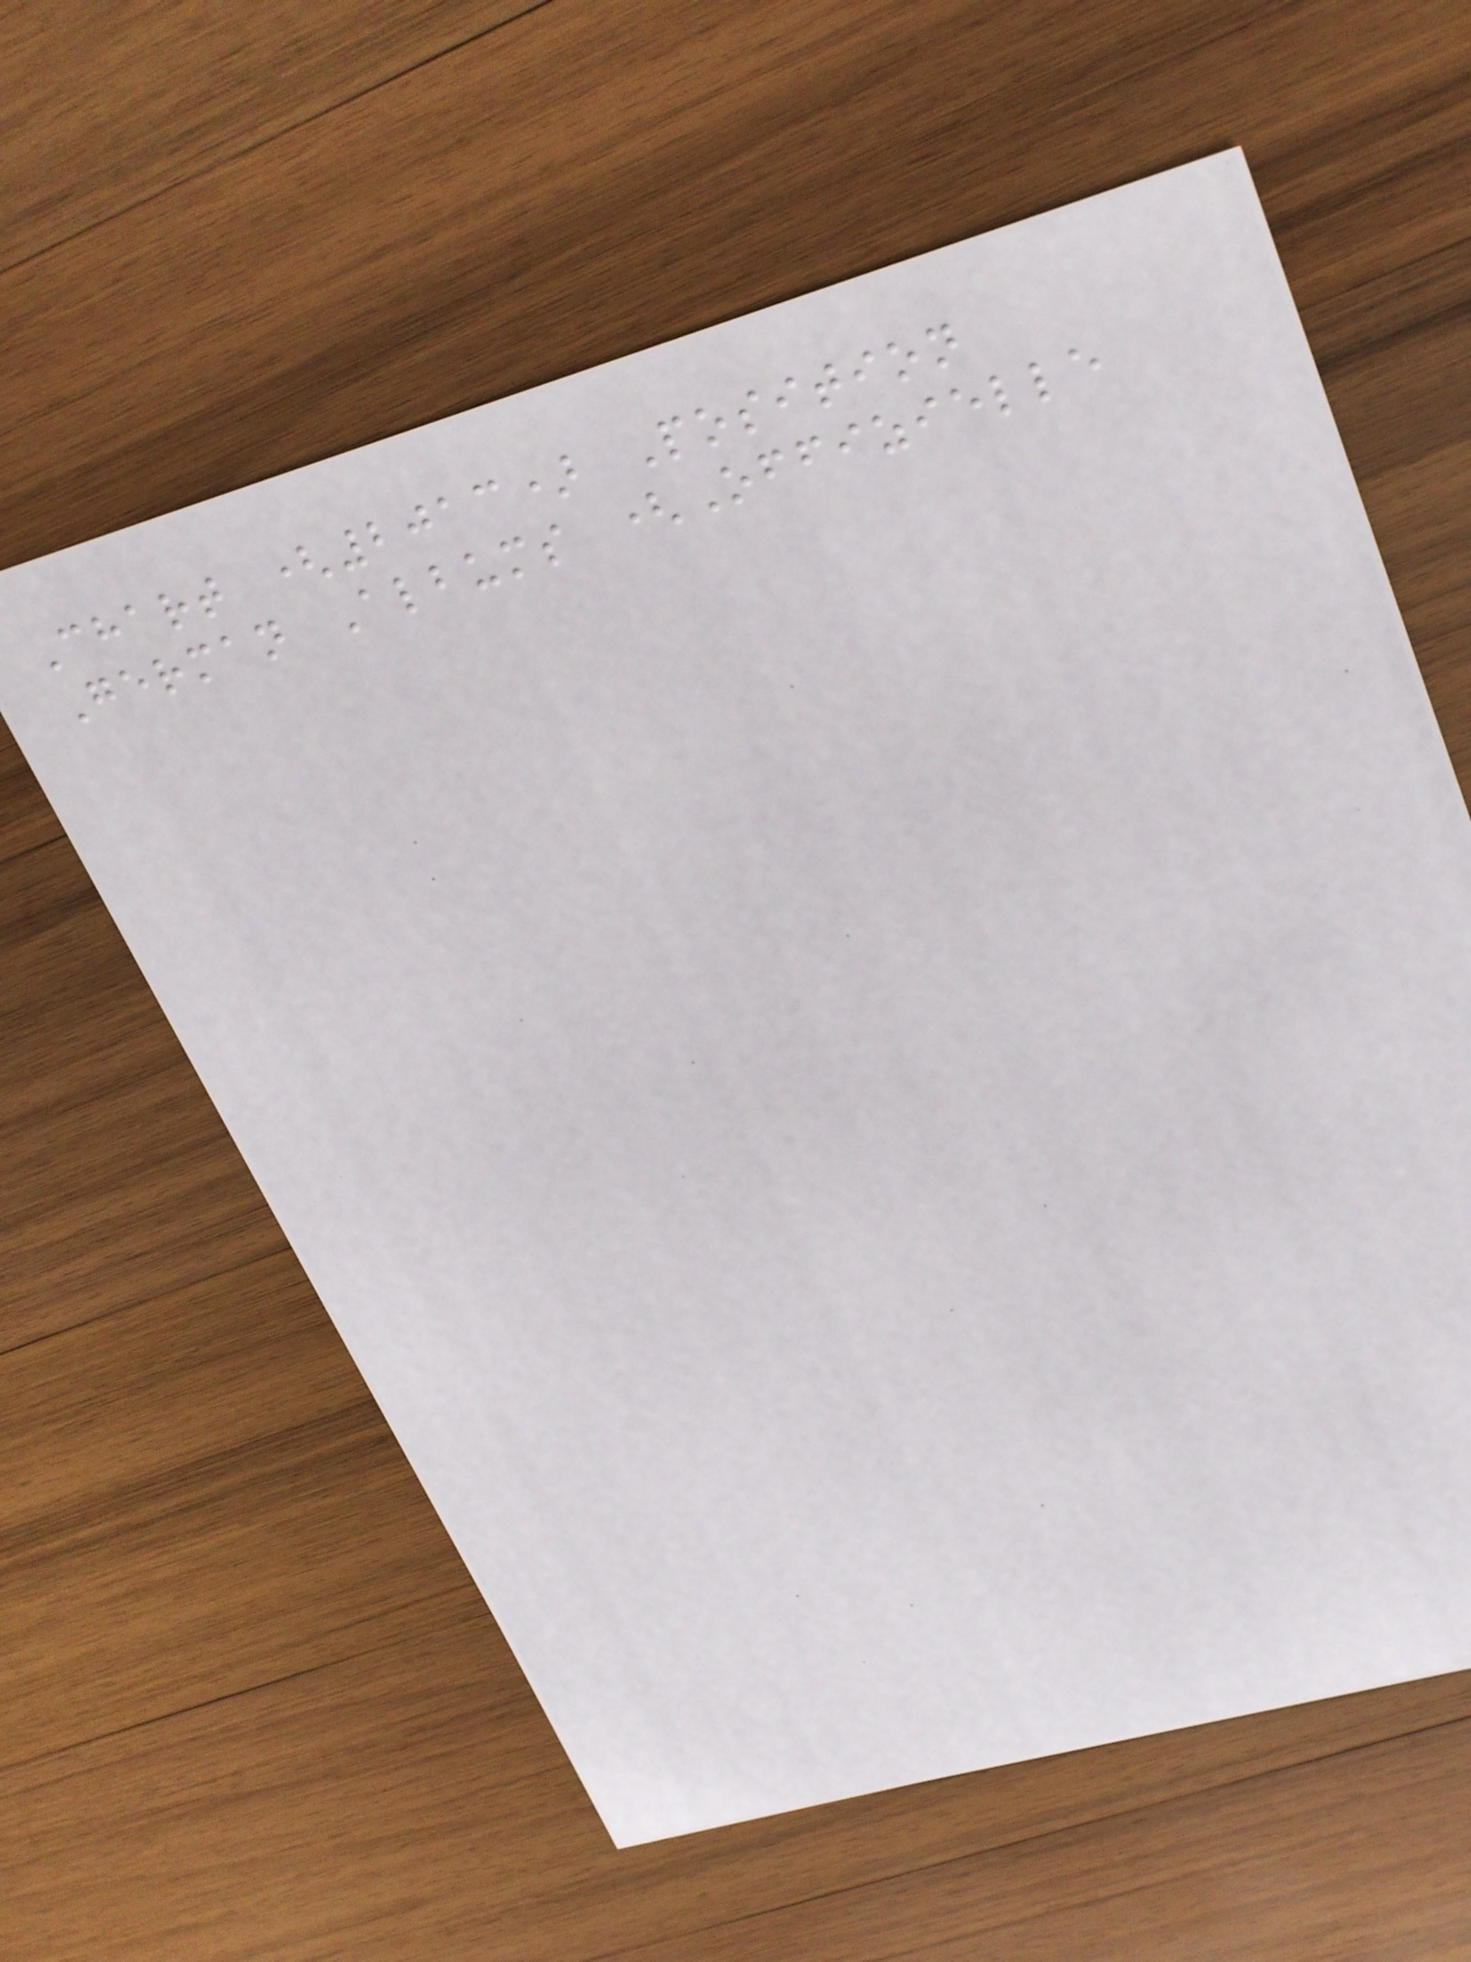Chart (2013) Position
German Albums (Offizielle
